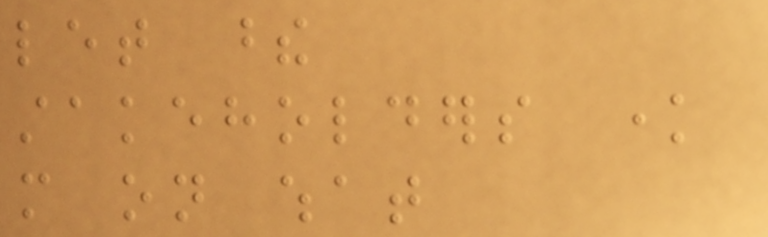let these
stakeholders know
more on what
